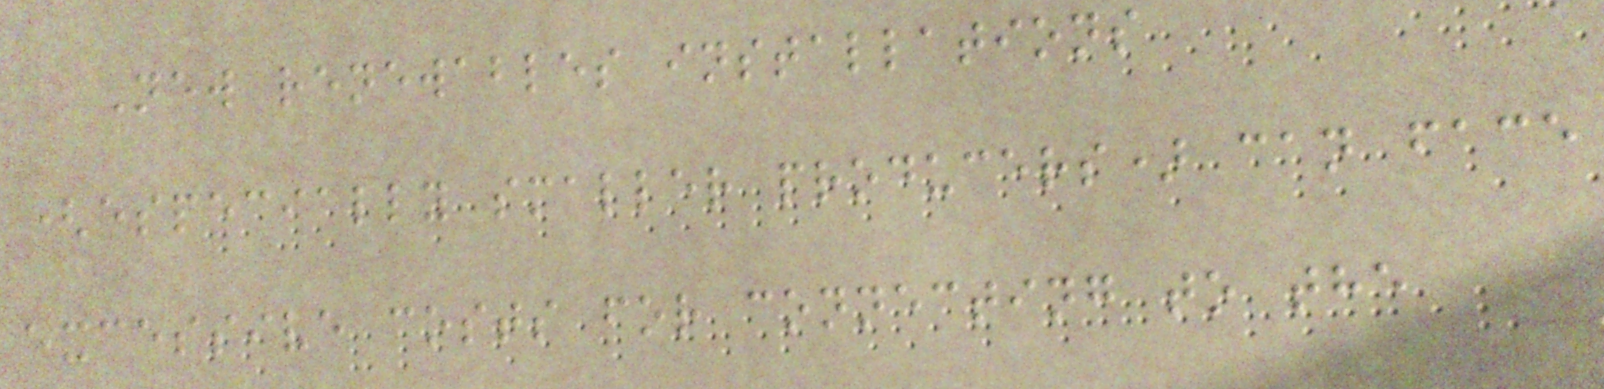New renewables installations
(especially smaller producers) can face
excessive costs for connecting to the
